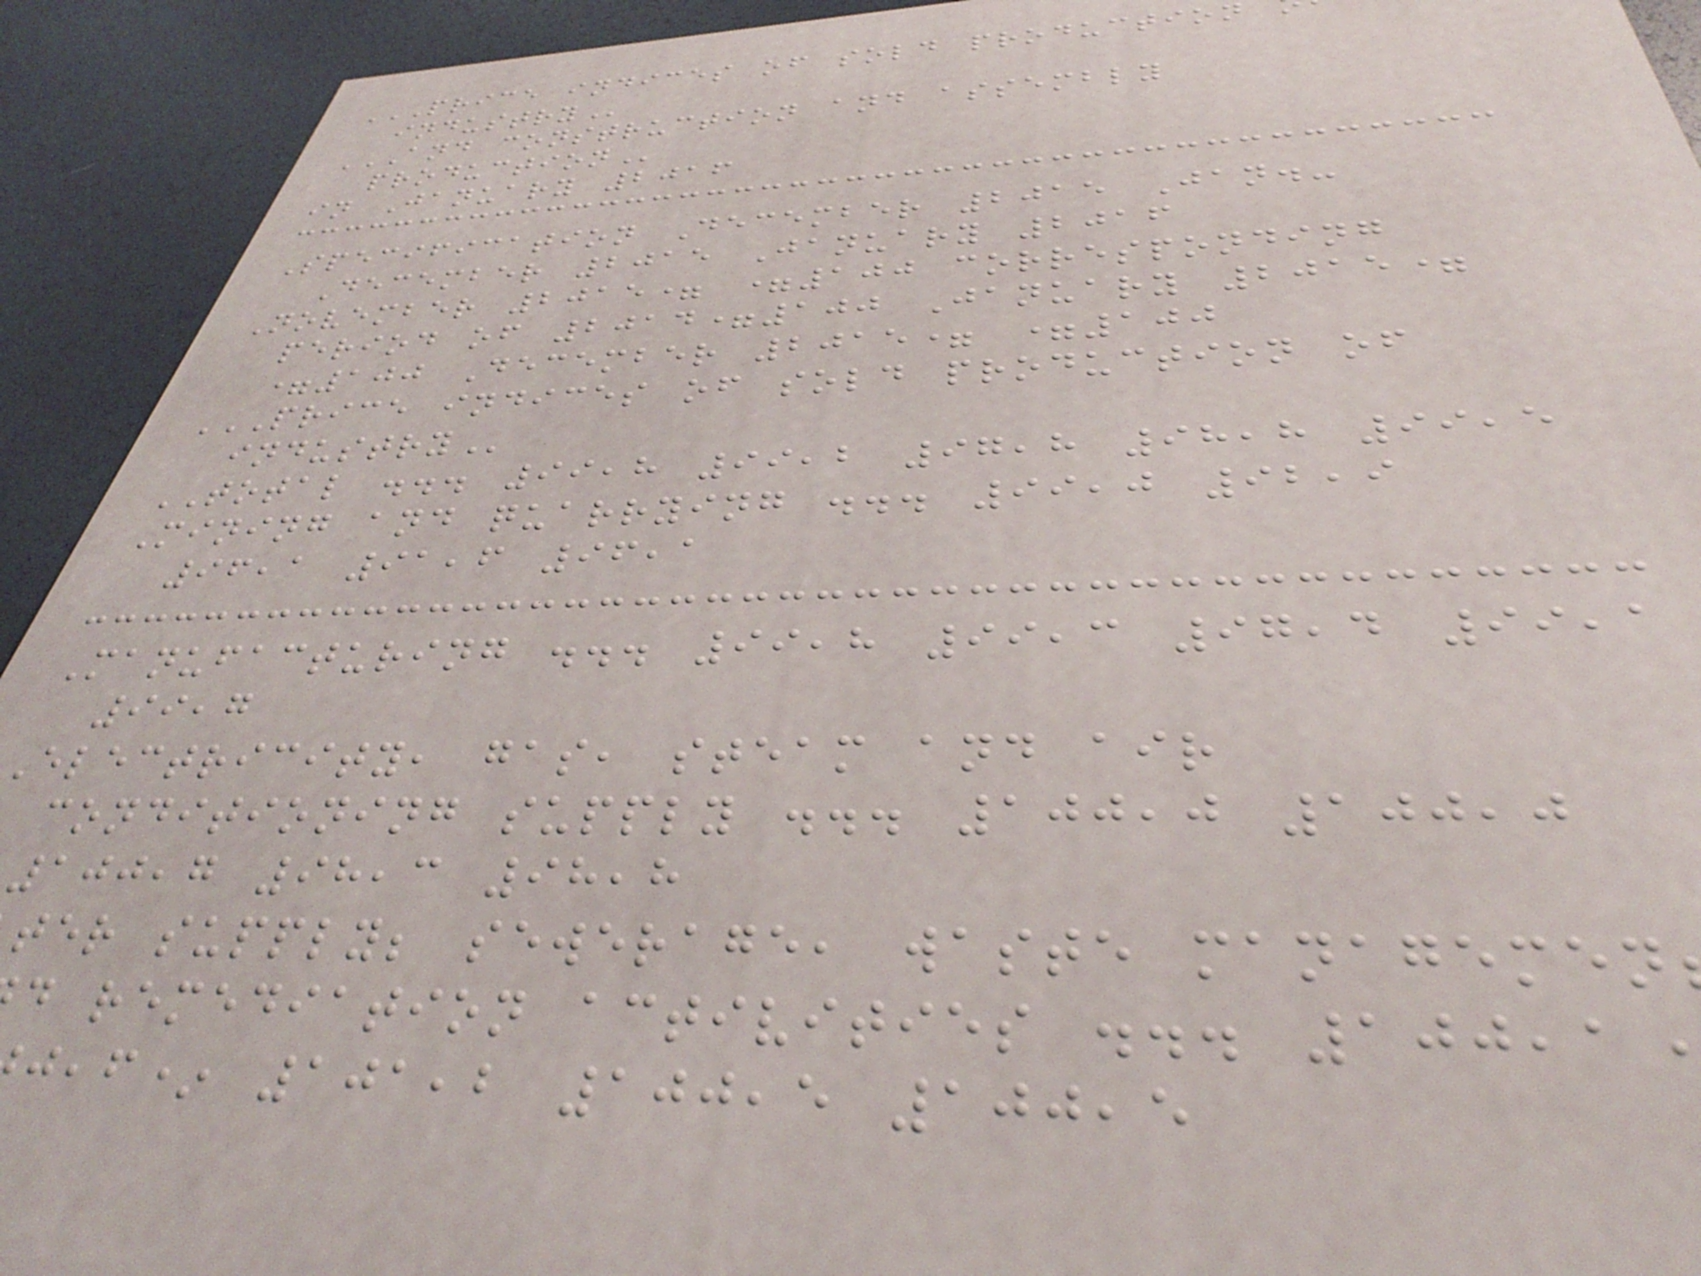AND CONSTRUCTION AND ASSEMBLY
in January 2016
Specification December 2015 Jan.-
December 2015 January 2016
November 2015= =100 corresponding
period of 2014=100 January 2015=
=100 December 2015= =100
PRICE INDICES OF SOLD PRODUCTION OF
TOTAL ... 99,8 99,2 97,8 98,8 99,5
Mining and quarrying ... 99,0 92,9
96,1 91,6 96,1
Manufacturing ... 99,8 99,3 97,4 99,1
99,7
Electricity, gas, steam and air
conditioning supply ... 100,0 100,0
100,7 98,3 98,8
ter supply; sewerage, waste managemen
d remediation activities ... 100,1
,f* 101,2 100,5 100,5
